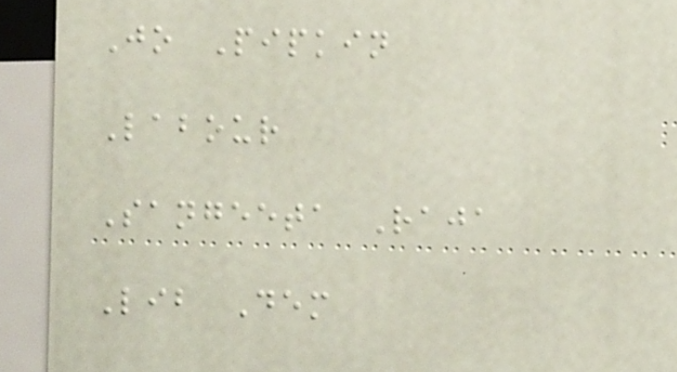Jo Pipkin
Labour
Sangeeta Raja
Lib Dem
